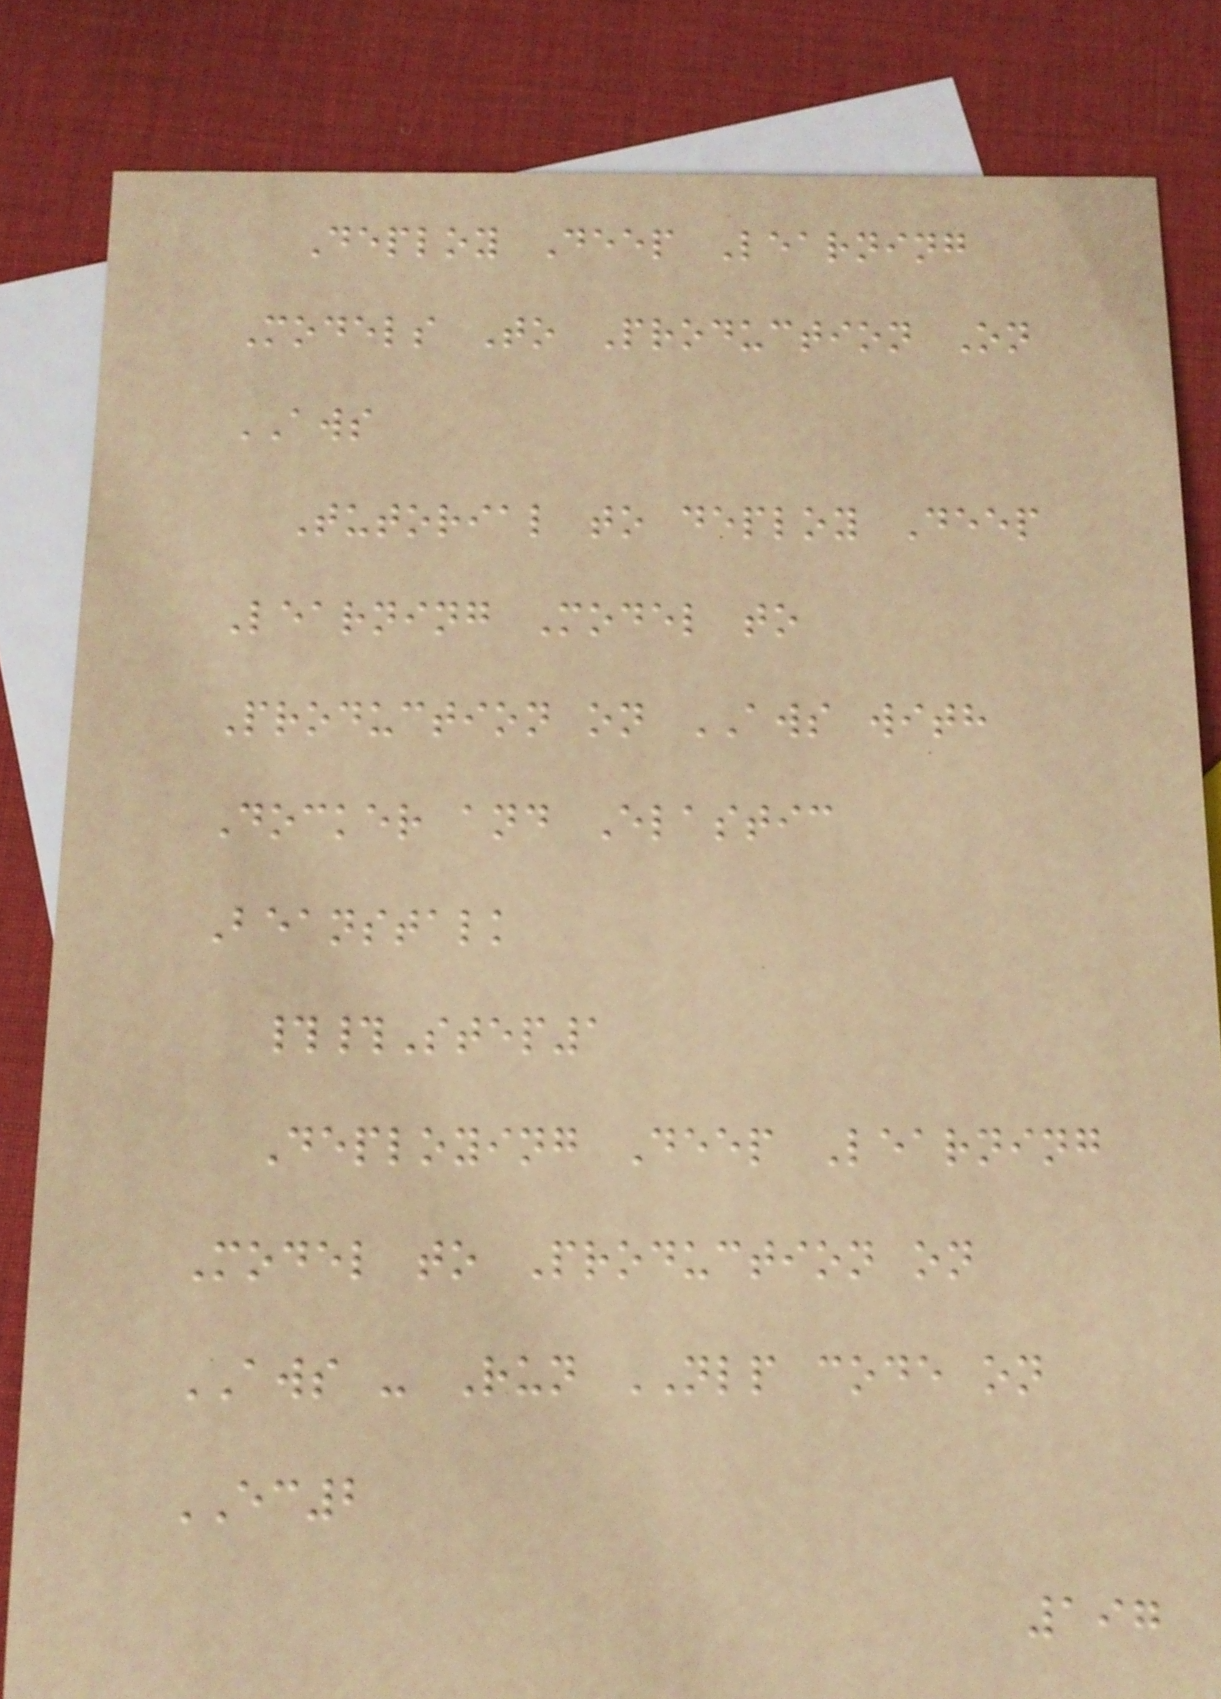Deploy Deep Learning
Models To Production On
AWS
Tutorial to deploy Deep
Learning Model to
Production on AWS with
Docker and Elastic
Beanstalk
##Step1
Deploying Deep Learning
Model to Production on
AWS - Run NLP code on
EC2
197
